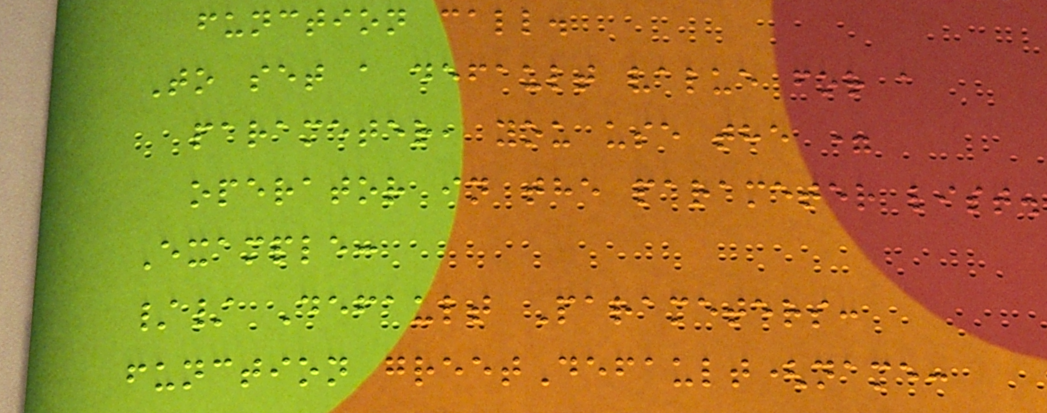function call.
To set a default value for a
parameter, you use the =
operator in the parameter list.
Example:
// Default Parameters:
function greetDefault(name:
